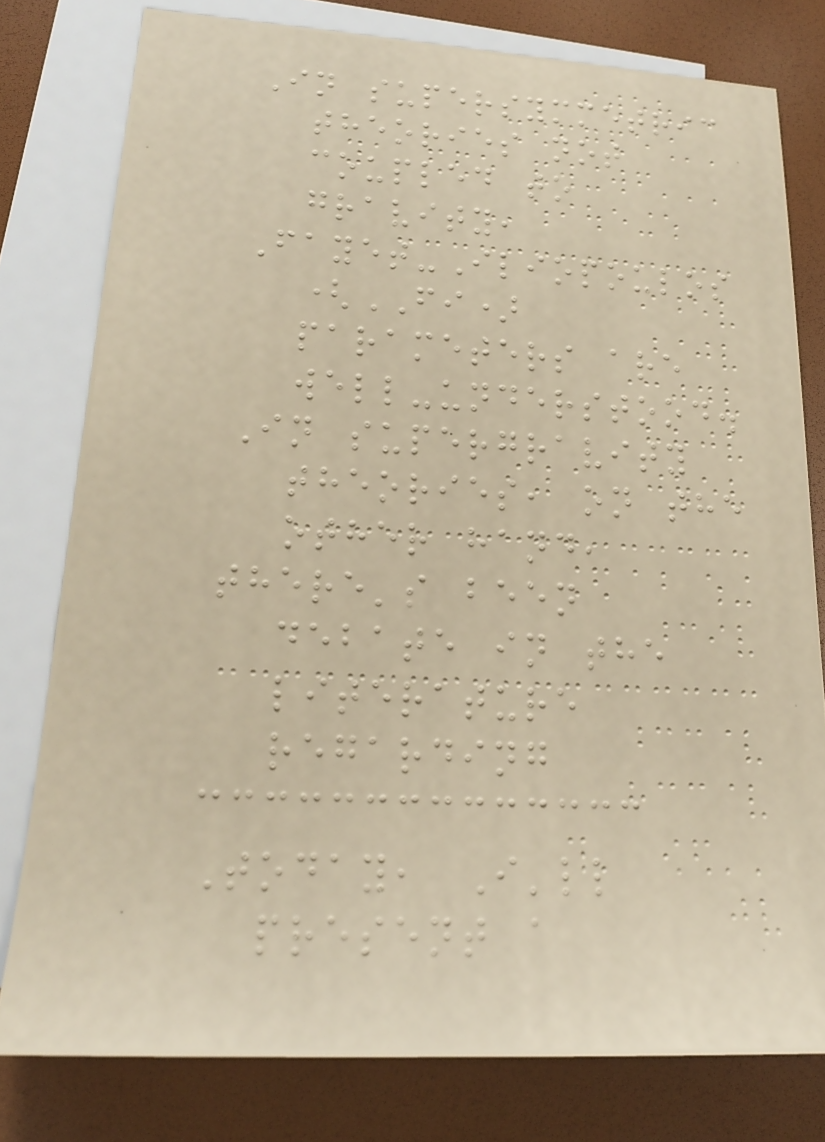In supersymmetric
theories not
coupled to
gravity,
Fayet-Iliopoulos
(FI)
parameters are
well-understood.
In supergravity
theories, on the
other hand,
there's been
debate in the
literature
regarding
Today, I'll
present a
